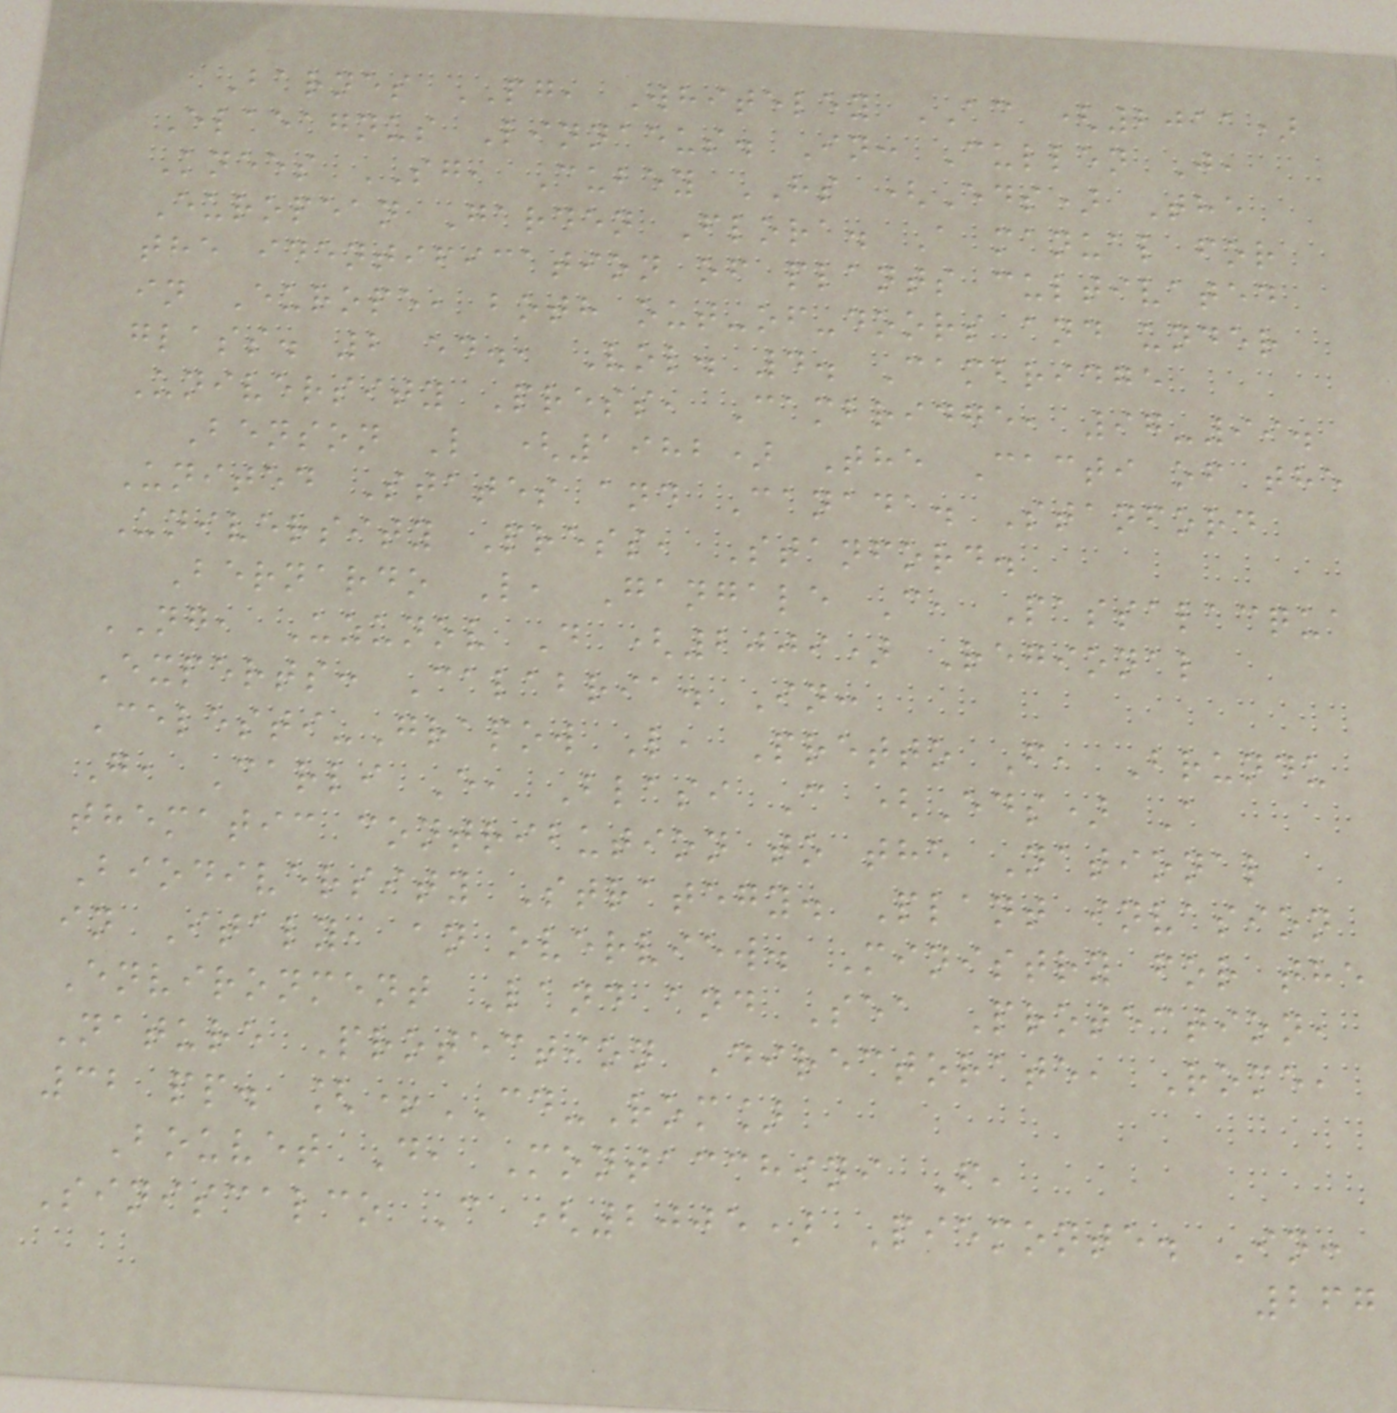Barnes PG, Whiteley AC (2011)
Elaeagnus Linnaeus. In: Cullen J,
Knees SG, Cubey HS (Eds) The
European Garden Flora. A manual for
the identification of plants cultivated
in Europe, both out-of-doors and under
glass. 2 ed., Vol. 4. Cambridge
University Press, Cambridge, 97-99.
Benson L (1982) The Cacti of the
United States and Canada. Stanford
University Press, Stanford.
Bernardo L, Gangale C, Passalacqua
NG, Uzunov D (2009) Regional
Experts: Calabria. In:
Celesti-Grapow L, Pretto F, Brundu
G, Carli E, Blasi C (Eds) A
thematic contribution to the National
Biodiversity Strategy. Plant invasion
in Italy, an overview. Ministry for the
Environment Land and Sea Protection,
Nature Protection Directorate, Rome,
32 pp. [+CD-Rom]
Bouvet D, Montacchini F,
Siniscalco C (2005) Piemonte. In:
267
